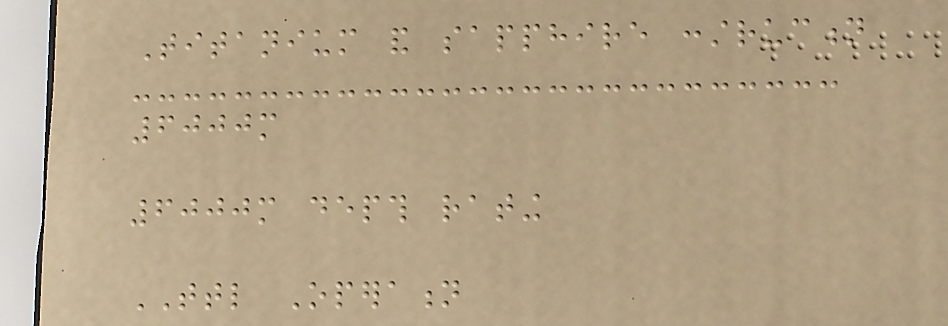Titanium and sapphire construction
6000m
6000m depth rating
TTL Operation
